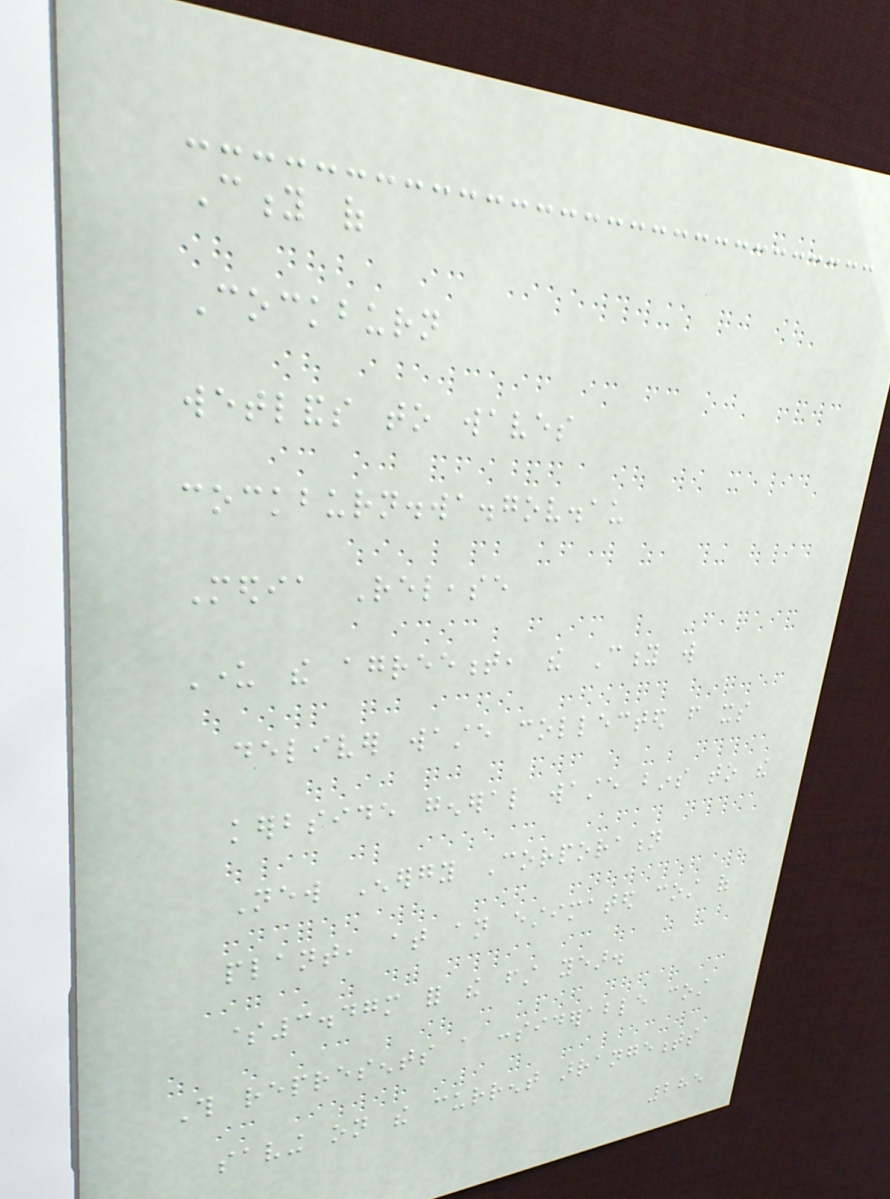City of
Cockburn
wetlands to waves
cockburn.wa.gov.au
Media Release
Under the agreement, the City will
deliver waste collected from its
kerbside general waste bins to the
New Energy Corporation
plant, at an estimated cost of
$3.47m for the first year.
This represents a considerable cost
saving on the current arrangements
285
